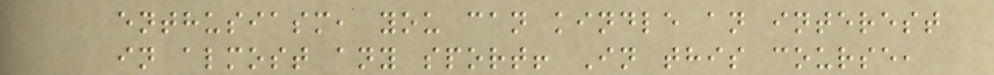enthusiasm, you can kindle an interest
in almost any sport! In this course,
